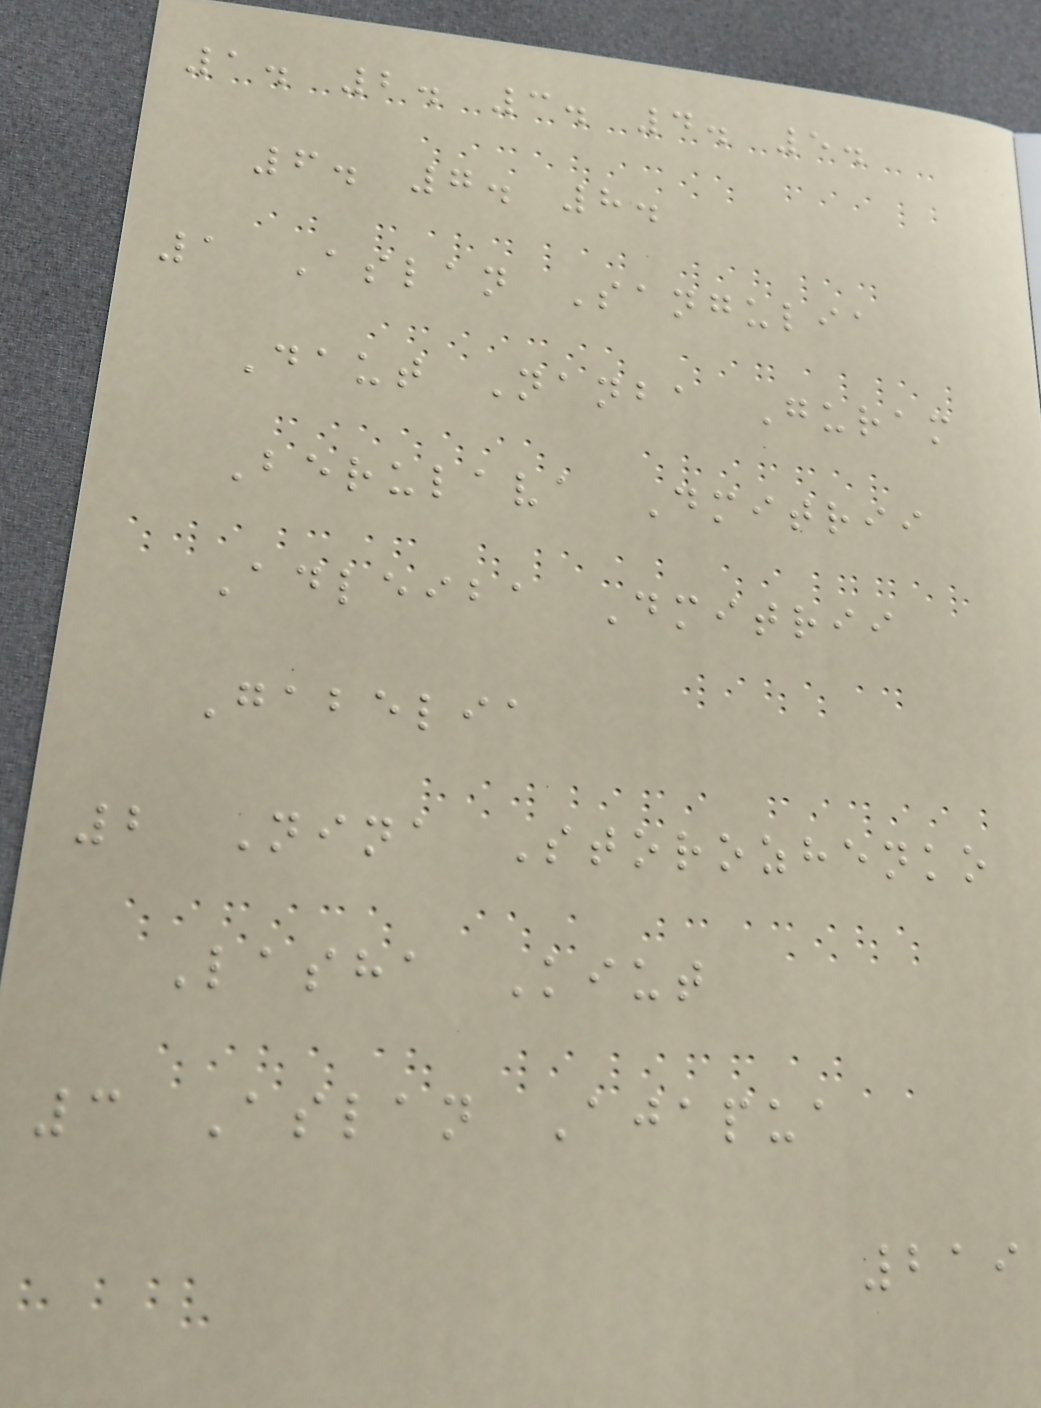1. 2. 3. 4. 5.
6. 7. 8.
1 Aslan Sangulia
Daut Nanba Guram
Berulava Dmitrii
Adleiba Dmitrii
Gabelia
2 Nina Storozhenko
Lasha Kiut
3 Aslan Ajapua
219
